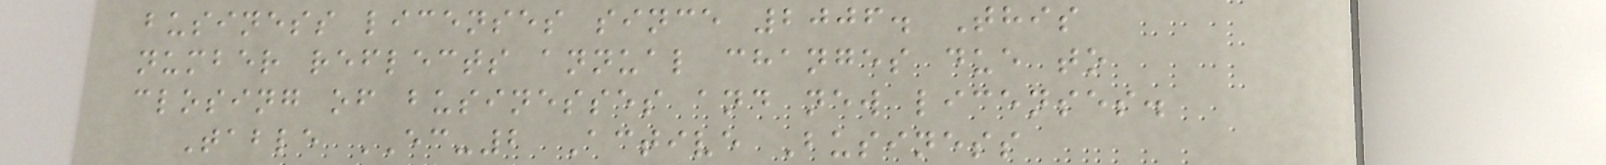business licenses since 2006. This
number reflects annual changes due to
closing of businesses and new licenses.
Table EC-2 Active Business
